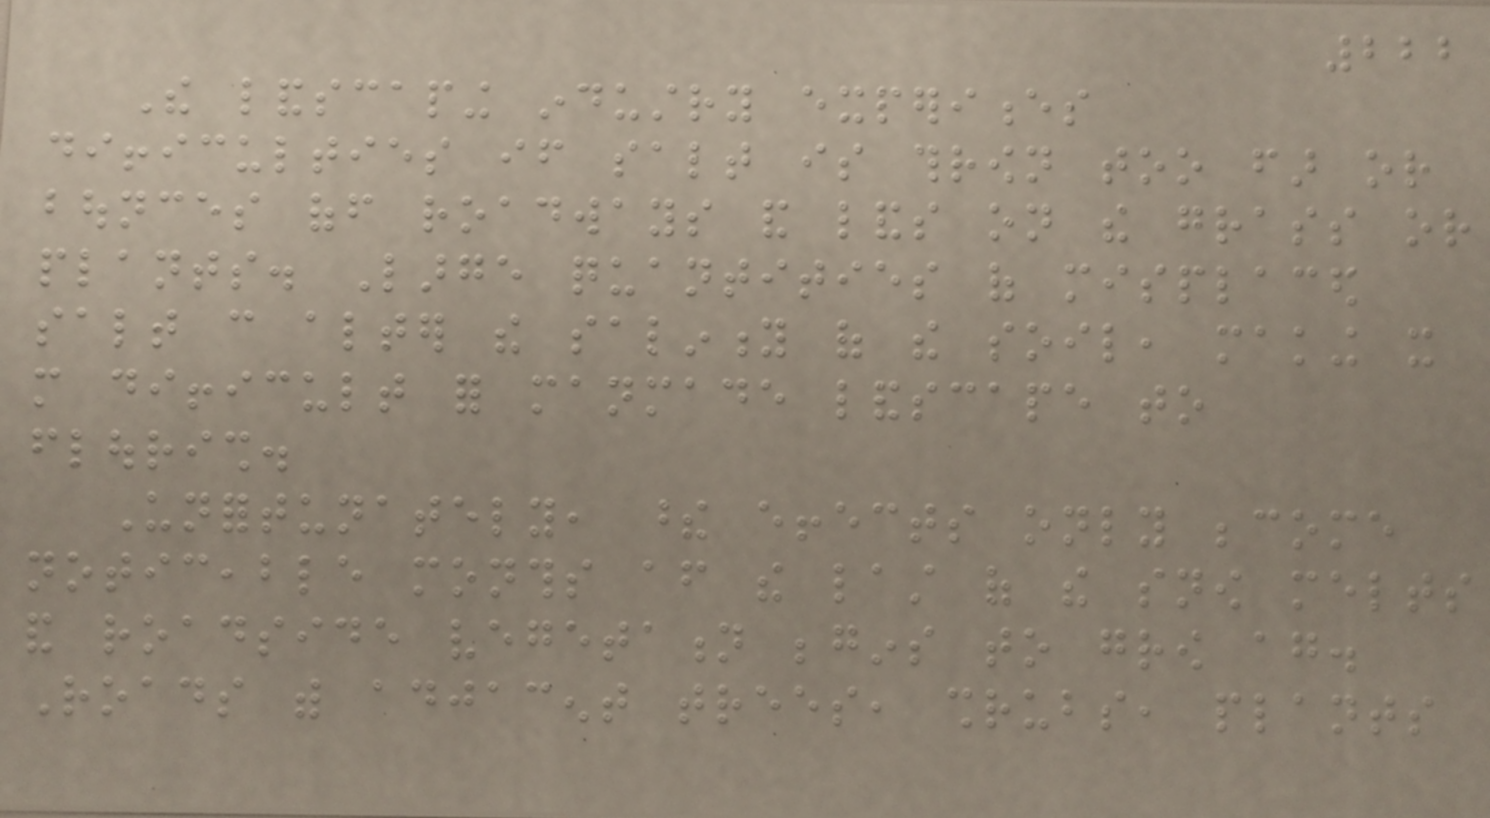222
The landscaping industry experiences
difficulties if salt is thrown too far or
bounces off roadways and lands on the grass or
plants. Large quantities of misplaced
salt can alter the salinity of the soil, making it
more difficult for manmade landscape to
flourish.
Unfortunately, these effects only become
noticeable months after the last of the snow melts
and roadside vegetation begins to grow again.
Roads with adjacent trees, shrubs, plants
